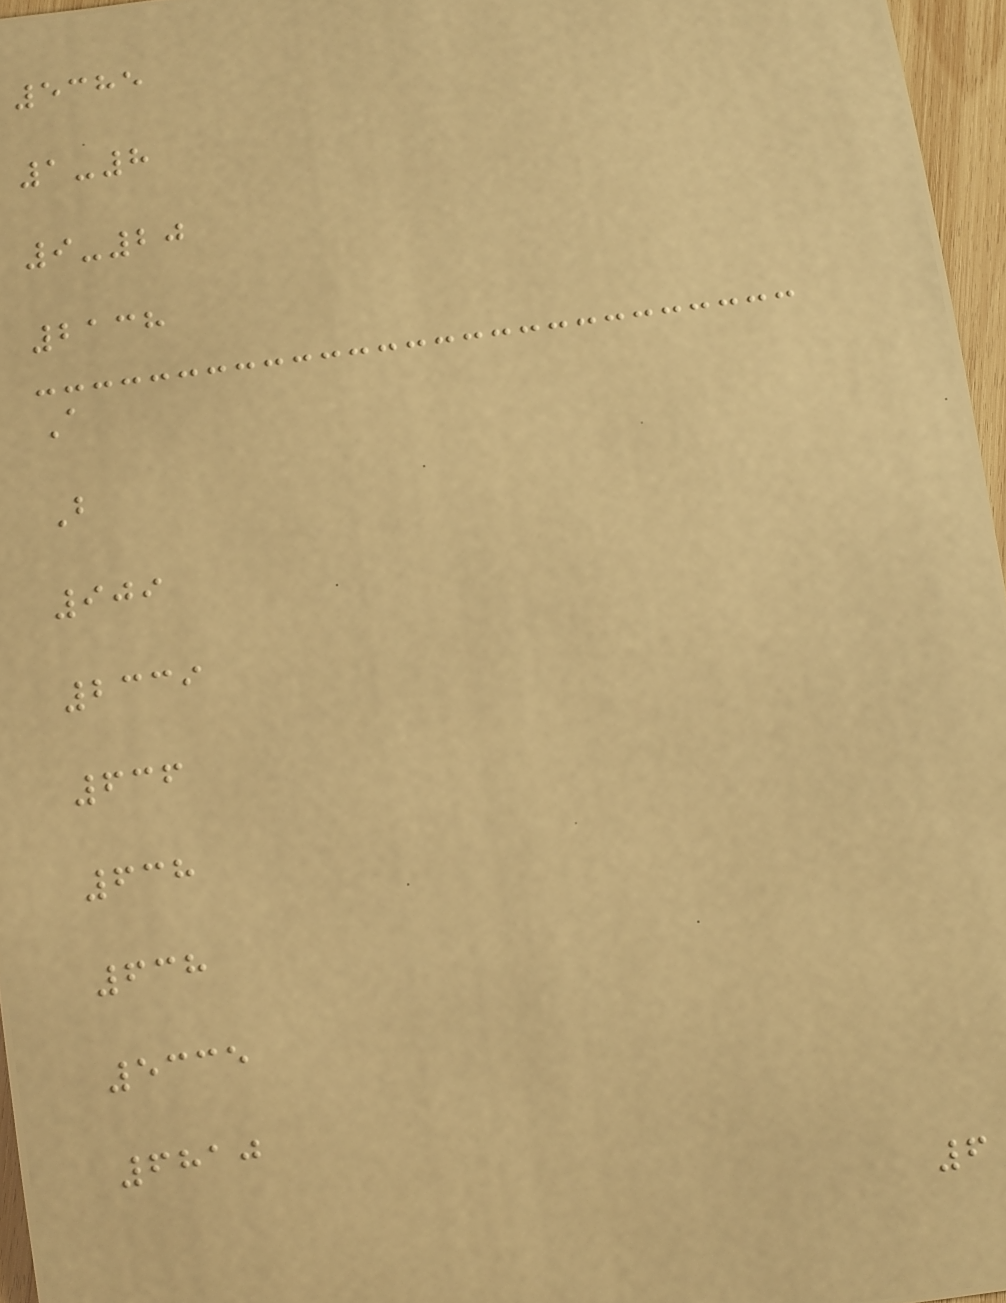5385
1-8
9-20
2138
A
B
909
2339
636
638
638
5335
6810
6
